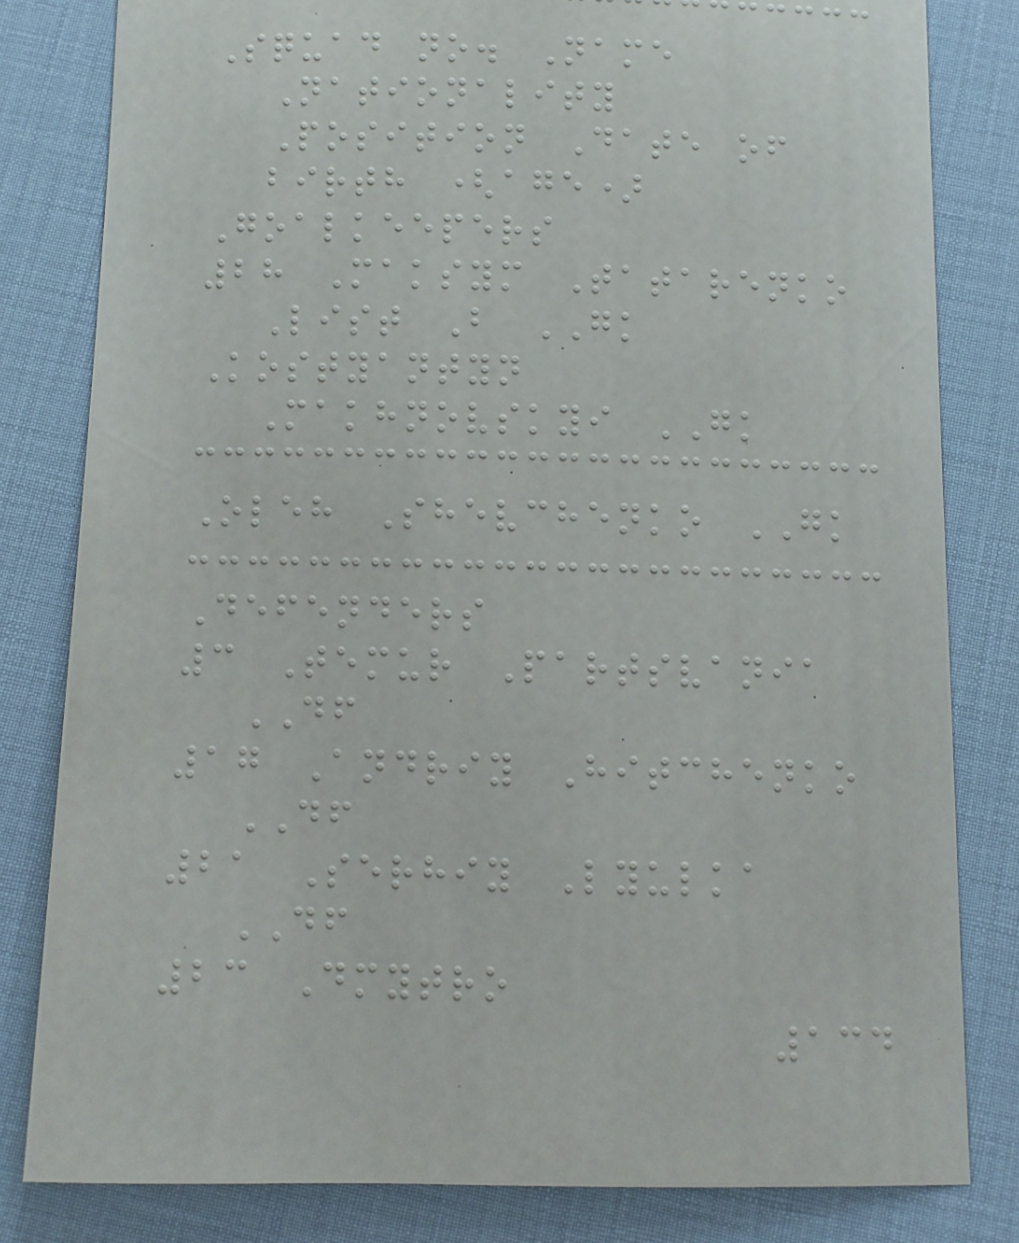Squad no. Name
Nationality
Position Date of
birth (age)
Goalkeepers
28 Maksym Tatarenko
List B GK
Kostyantyn
Makhnovskyi GK
Oleh Shevchenko GK
Defenders
3 Temur Partsvania
DF
17 Andriy Hitchenko
DF
21 Serhiy Lyulka
DF
23 Dmytro
134
